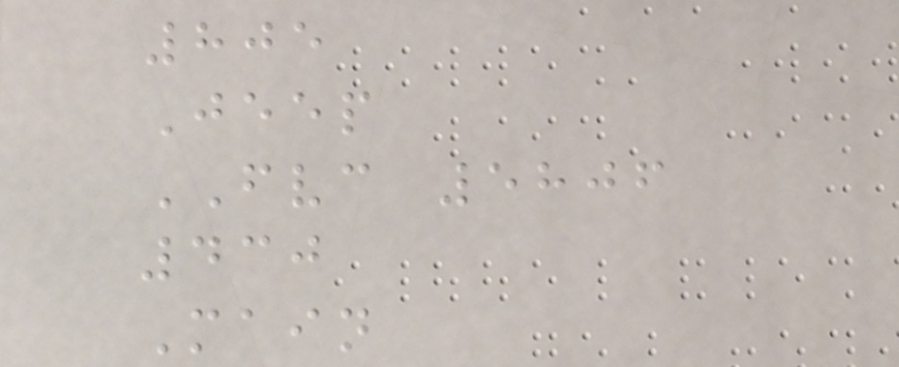805
Jeep
FVC 5806
430
Main
